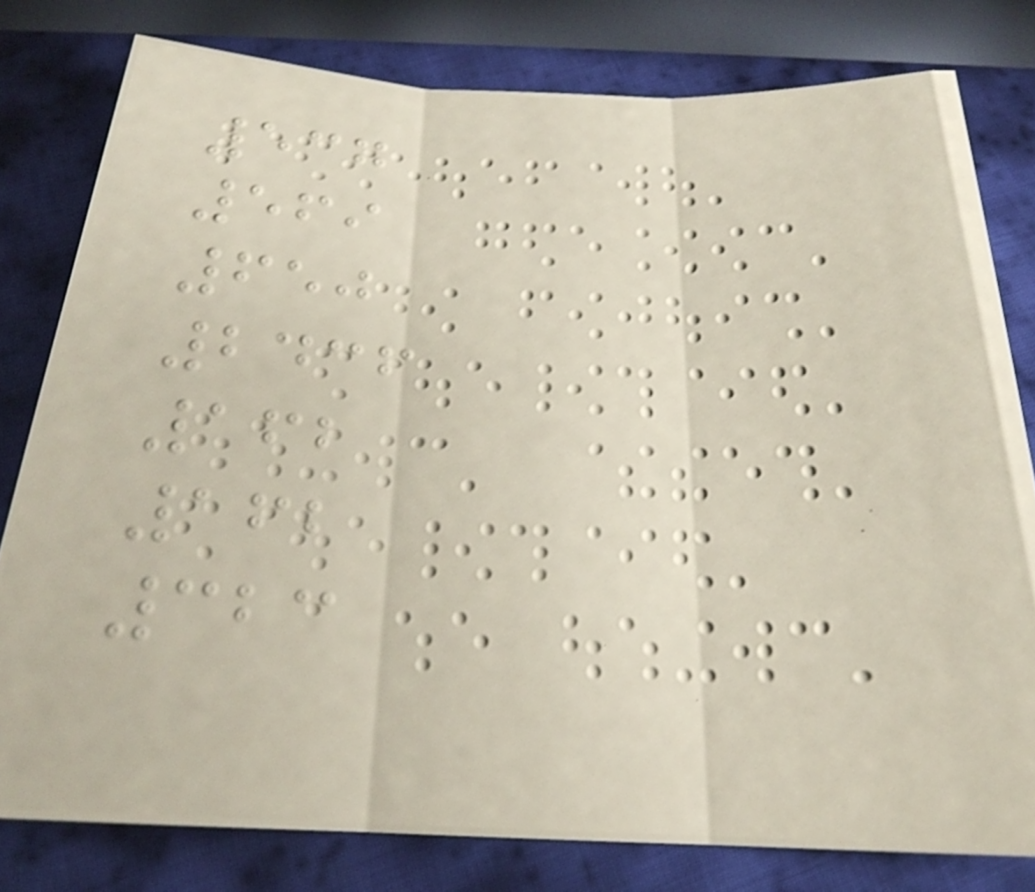537
569
650
2436
162
162
323
